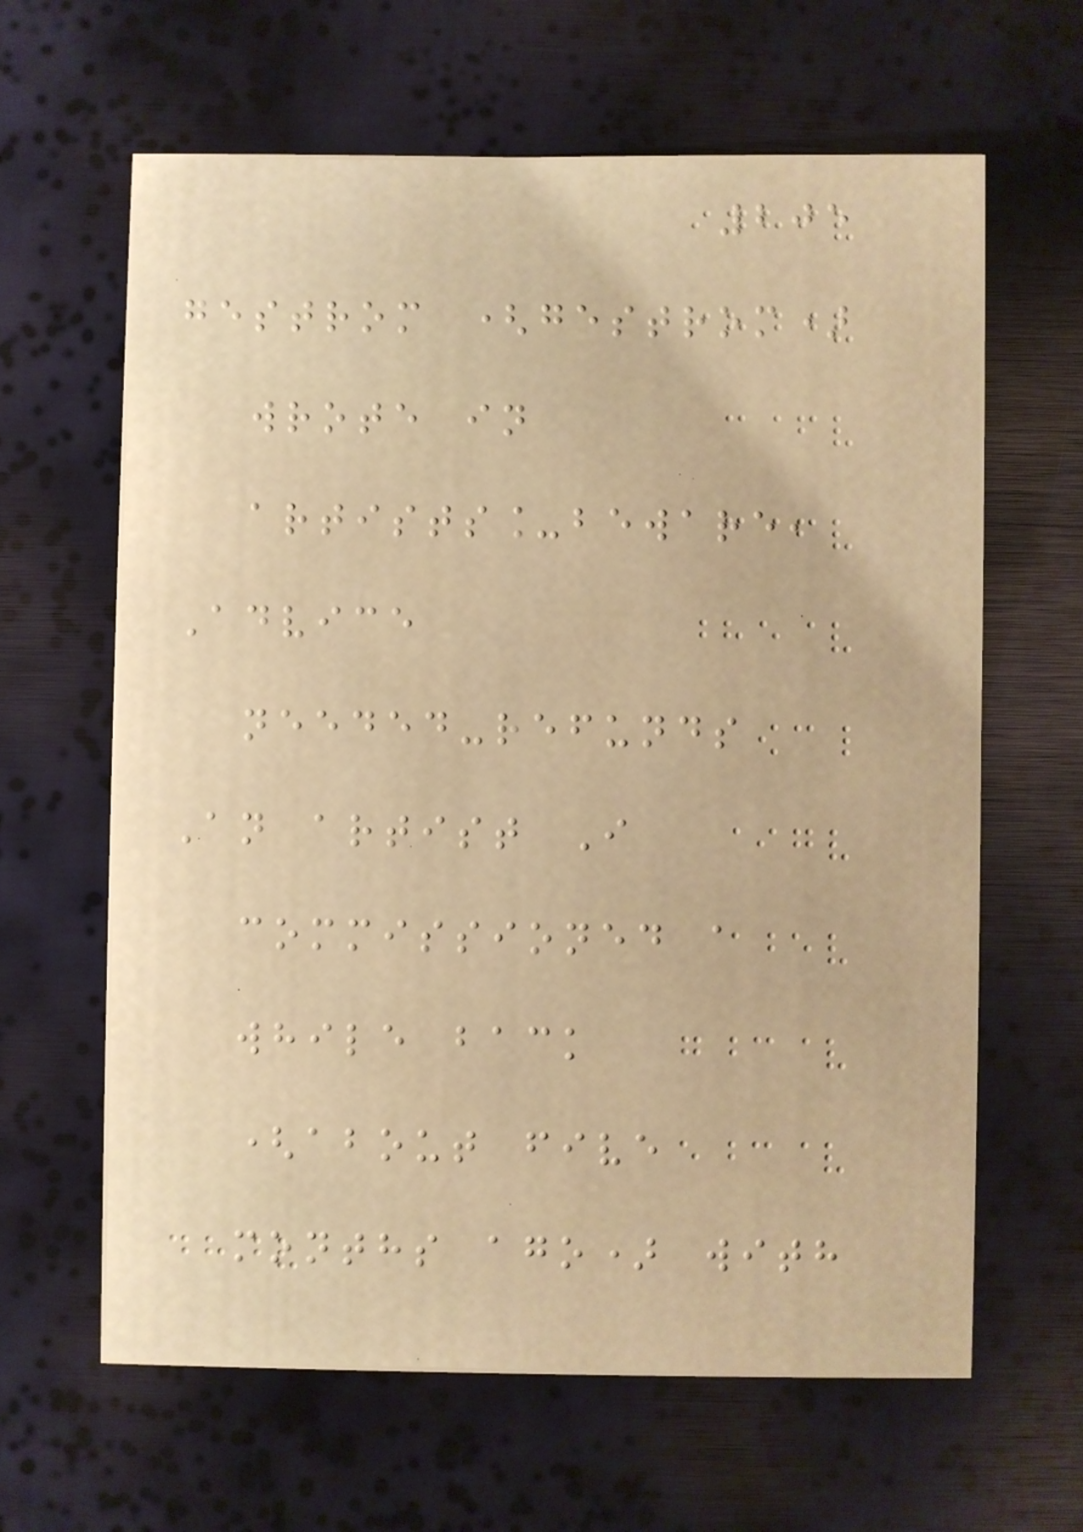205
gestrom (gestrom)
wrote in
artists_beware,
Advice
needed-refunds
An artist I
commissioned a
while back
(about five
months ago) with
